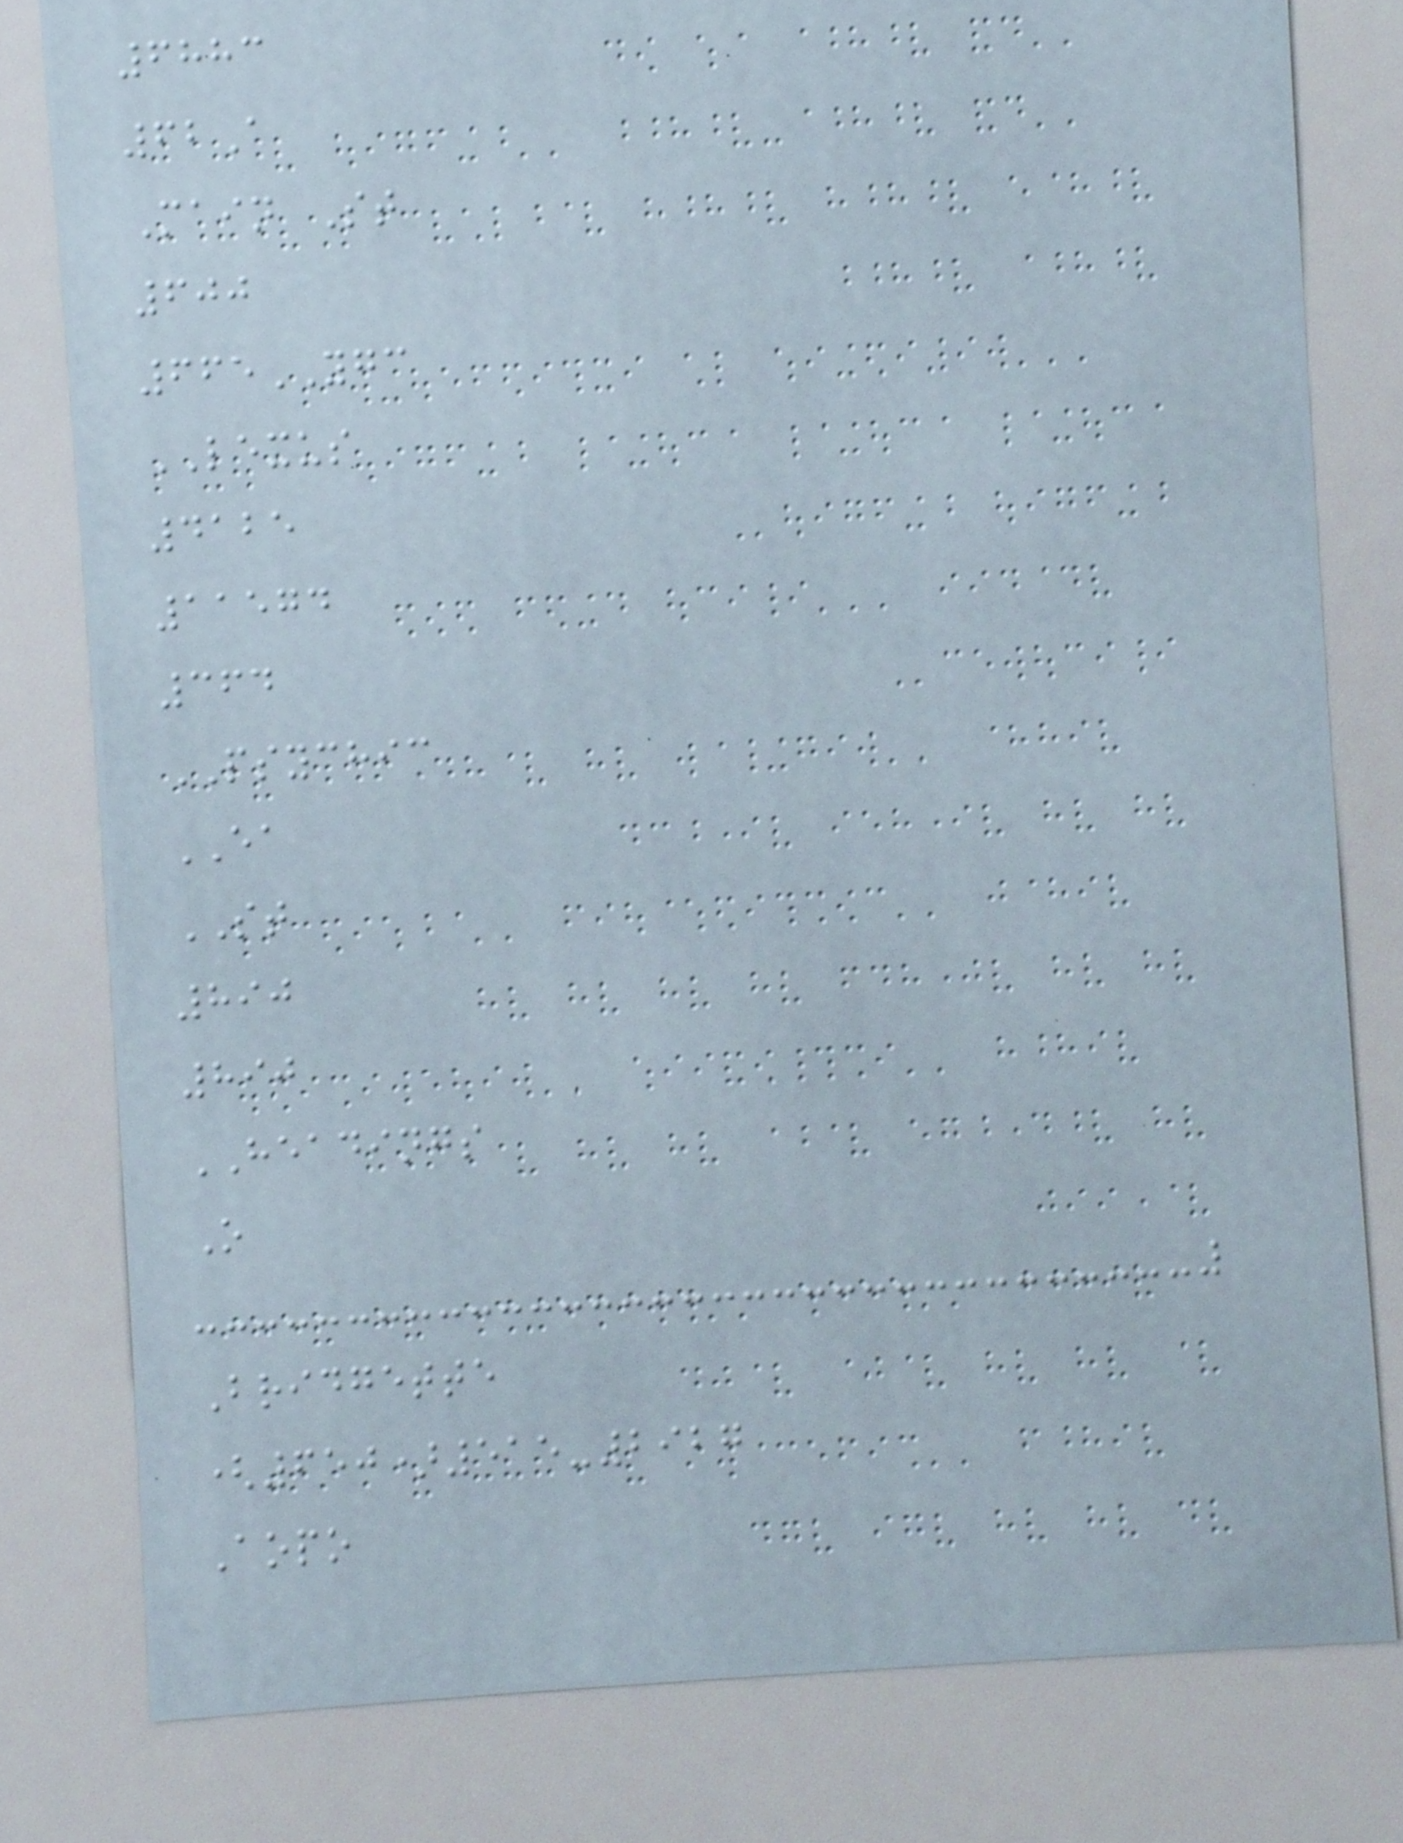6883
62A
Main St
600
665YGC
LEXUS
4125
11574
364
PSYCHIC
EA
ST
890
890
HEADINGS
O
Bridgette
(650)515-2927
Aopo
